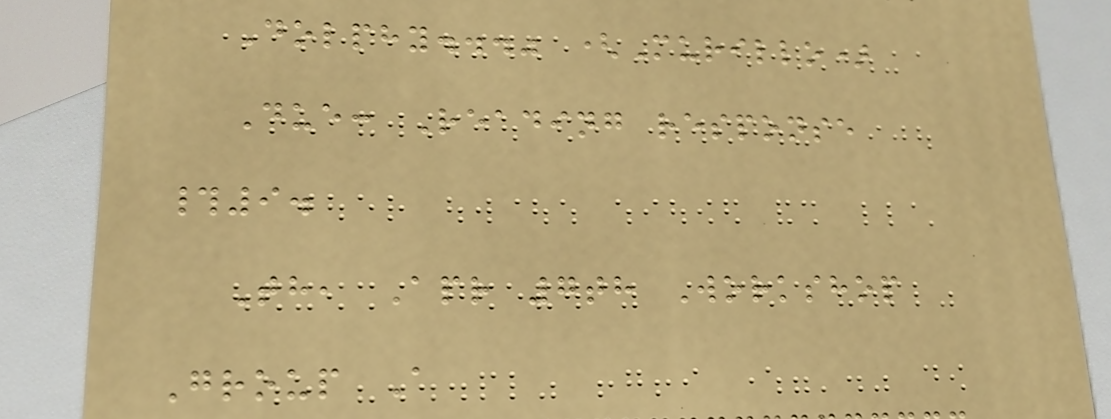Dolphy..." (Murillo)
Due: Reading response
#9.
Th, Apr 7th Workshop
Group A
